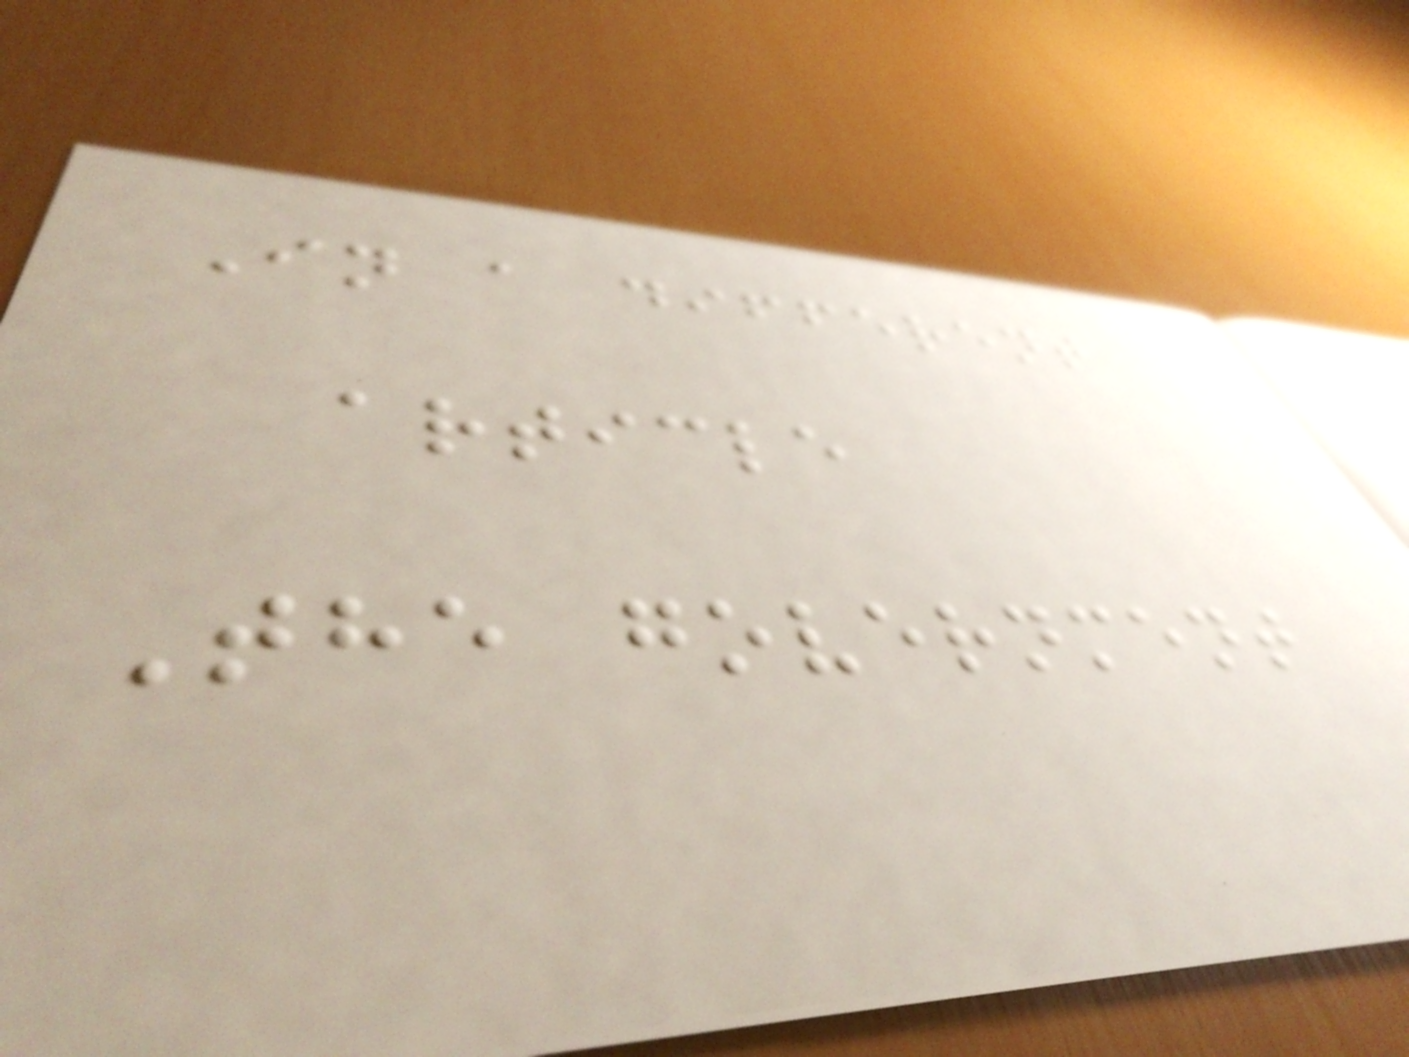In a different
article
The government
